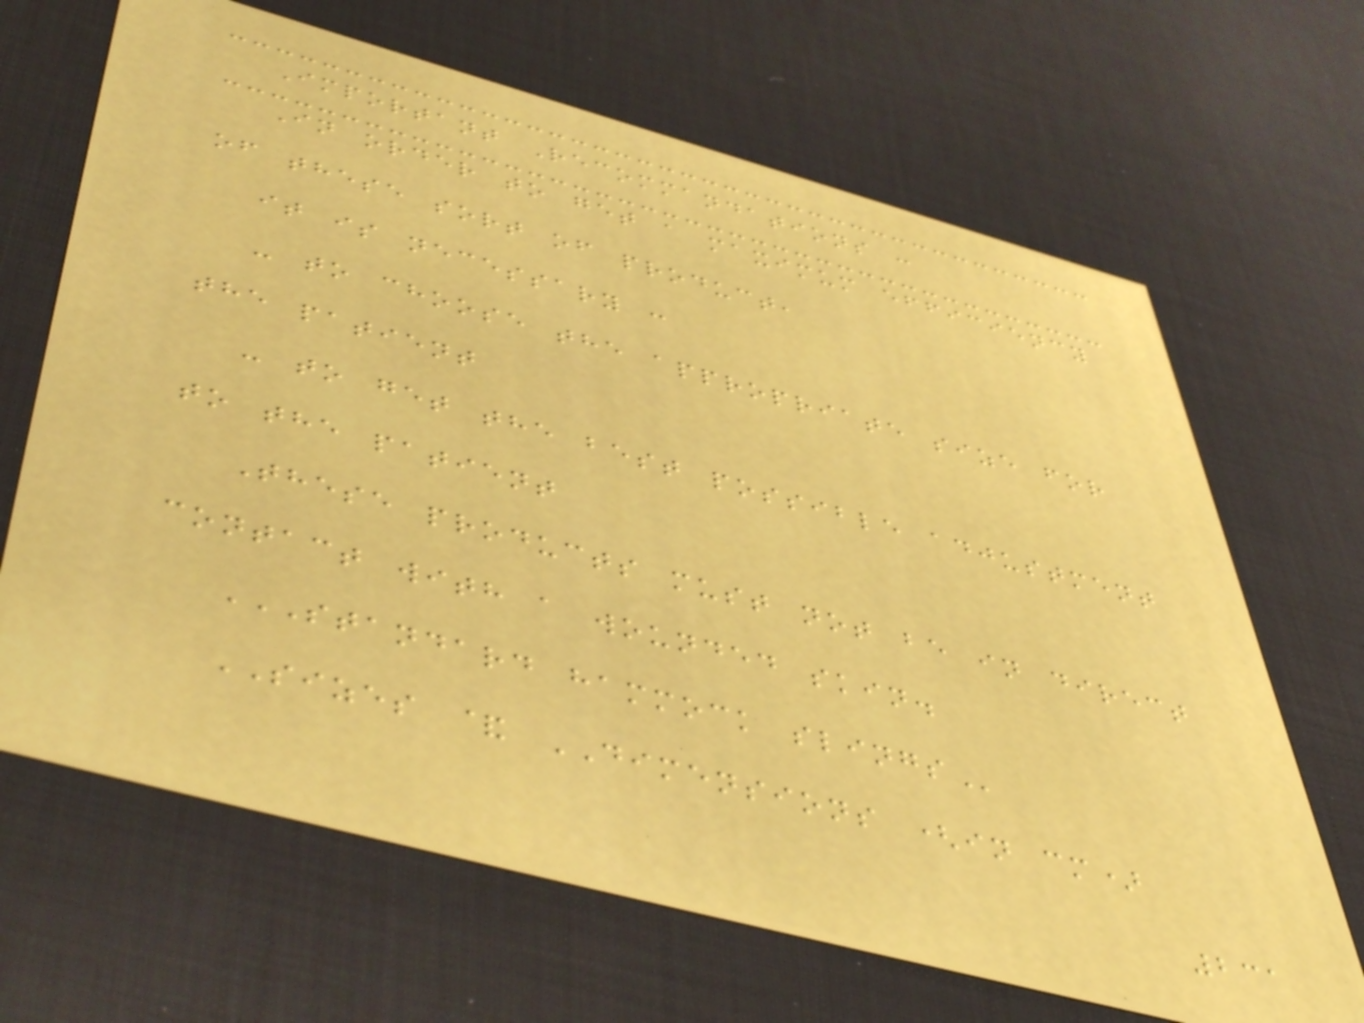Important Recommandations :
In order to get a maximum efficiency
of these sort of product,
it is necessary :
- to choose the appropriate size for
the patient
- to get the best possible adjustment
to the patient
These products must not be in direct
contact with a wounded skin.
STANDARD HAMMOCK SLINGS
SIZES & DIMENSIONS (in cm)
231
